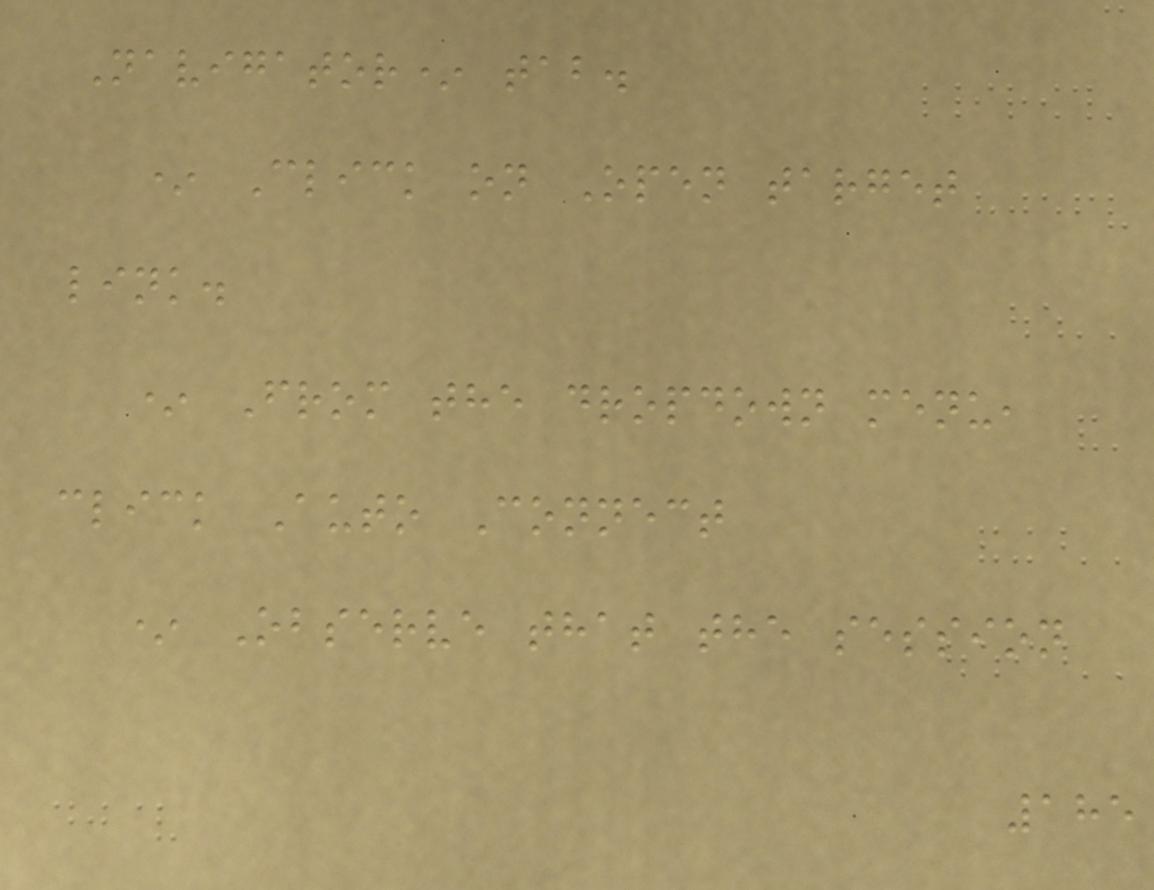Navigator* tab.
* Click on Open target
link.
* From the dropdown menu,
click Auto Connect
* Observe that the session
185
